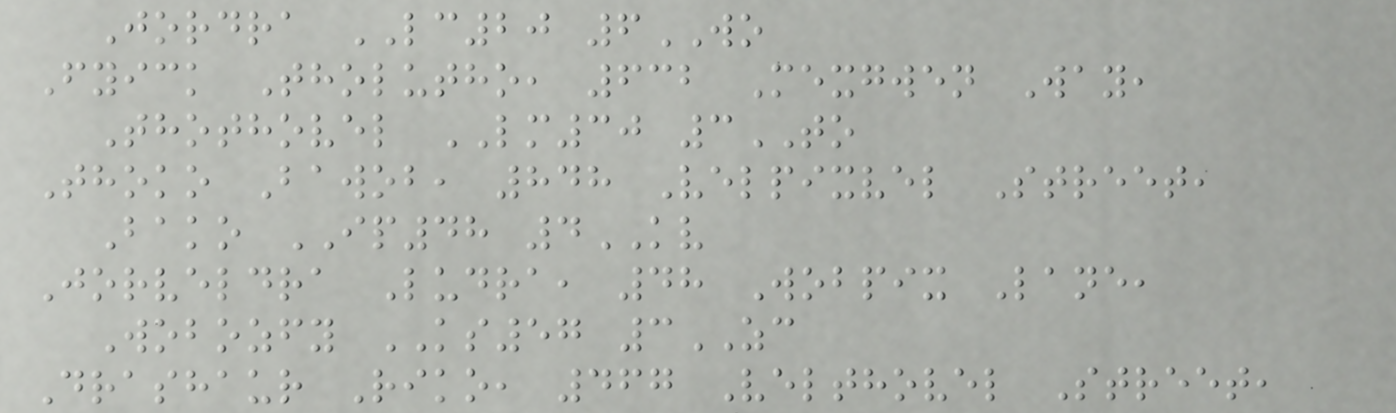Jordra LC20 6WO
Fyick Tholutho, 632 Mexgwen Way,
Thothovel LM30 3TO
Thoko Bawob, 848 Velpixvel Street,
Bako IP48 4KV
Jorveldra Ludra, 48 Wobpix Lane,
Wobozfy KS57 3ZC
Drashaur Riko, 467 Velthovel Street,
